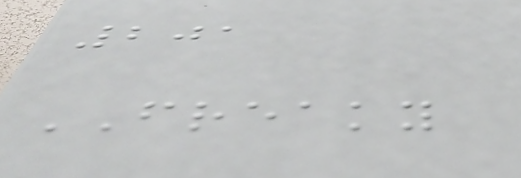201
FREAKY
